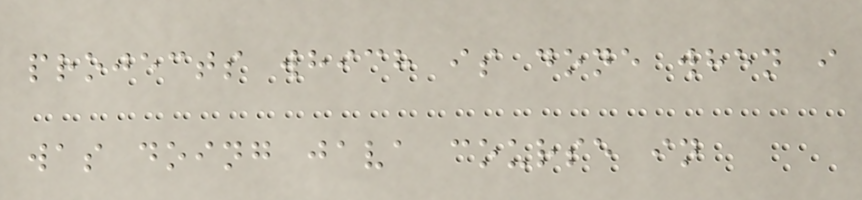projects which is done when i
was doing java course in
